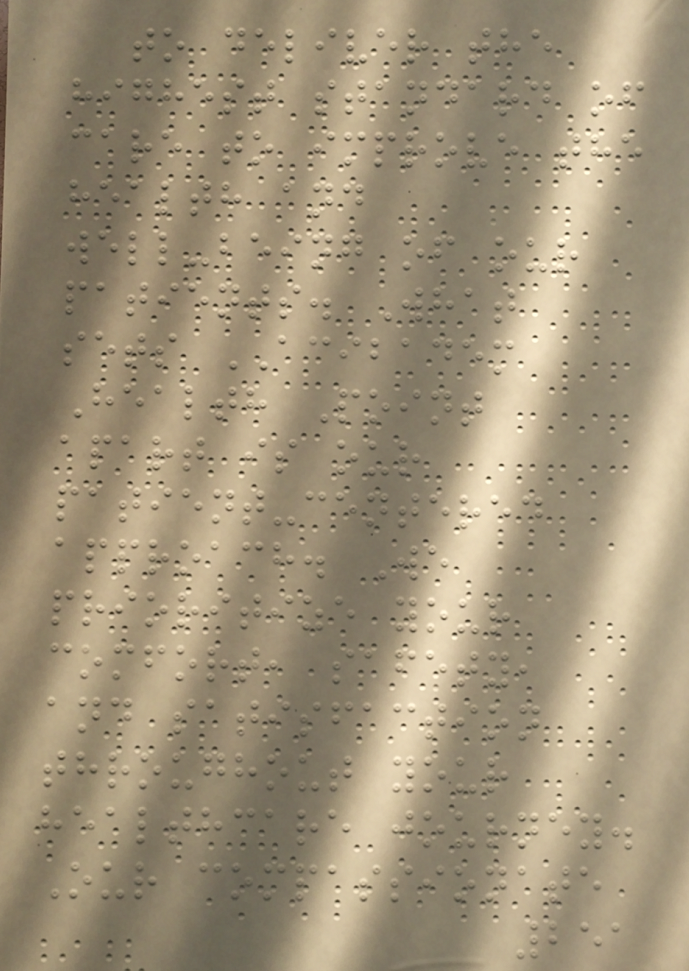to deliver the
highest standard of
care to improve the
health and
well-being of our
patients. What
sets ACIBADEM
Health Point
apart is our
patient-centered
approach. We
prioritize your
comfort, safety,
and satisfaction
throughout your
healthcare journey.
Our compassionate
251
